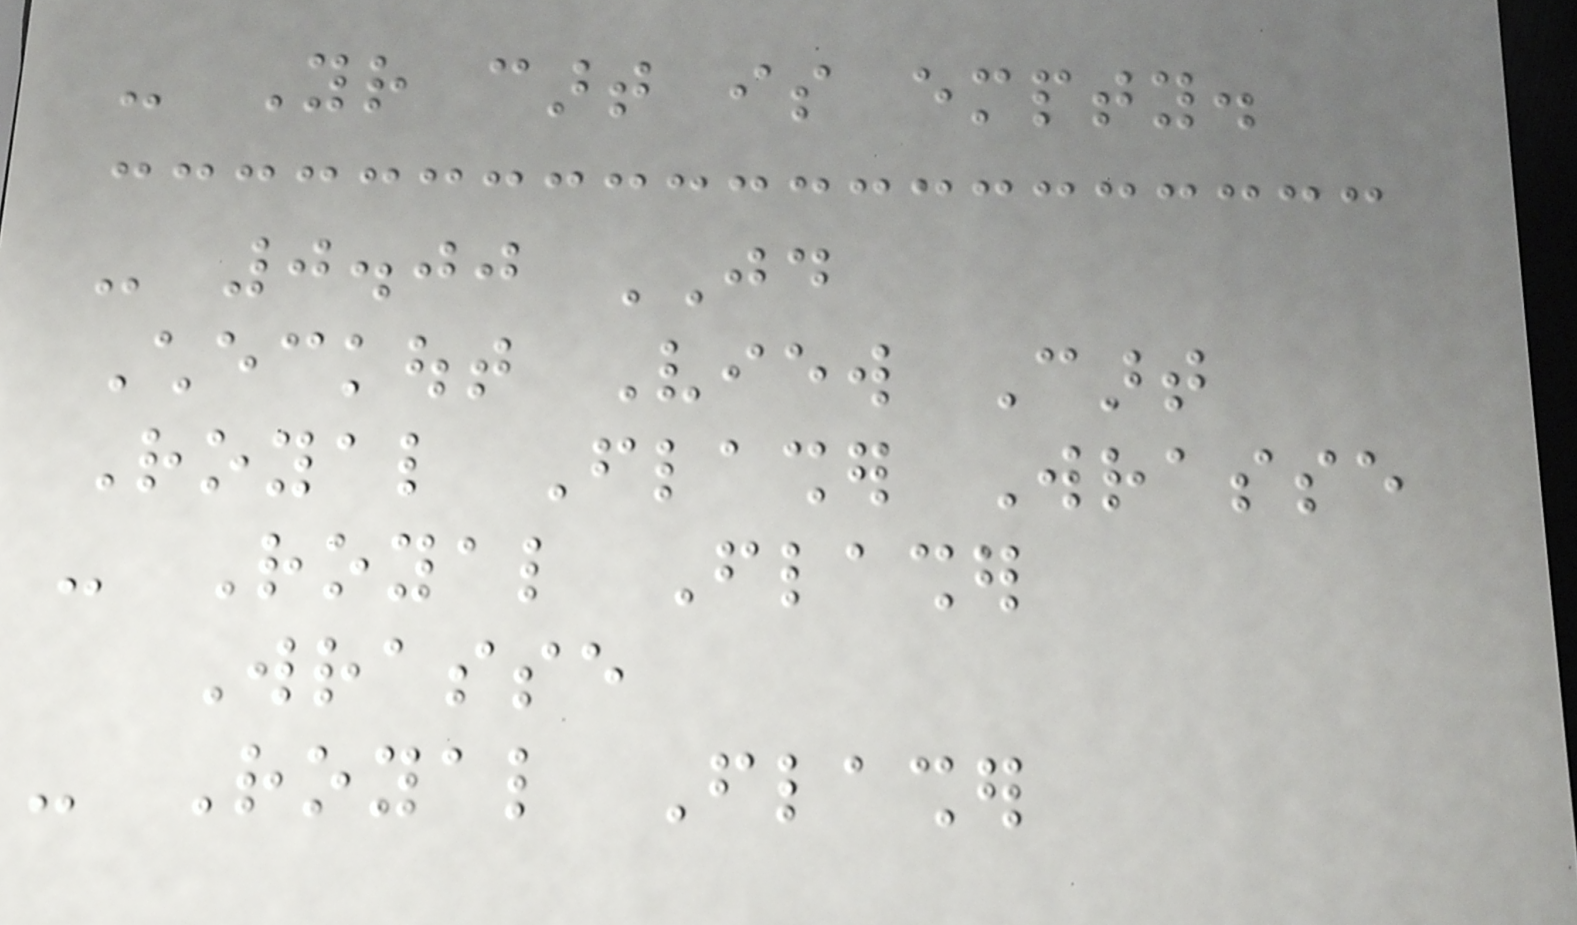- Your cart is empty.
- 0.00 JD
Checkout View Cart
Royal Flasher Wrasse
- Royal Flasher
Wrasse
- Royal Flasher
